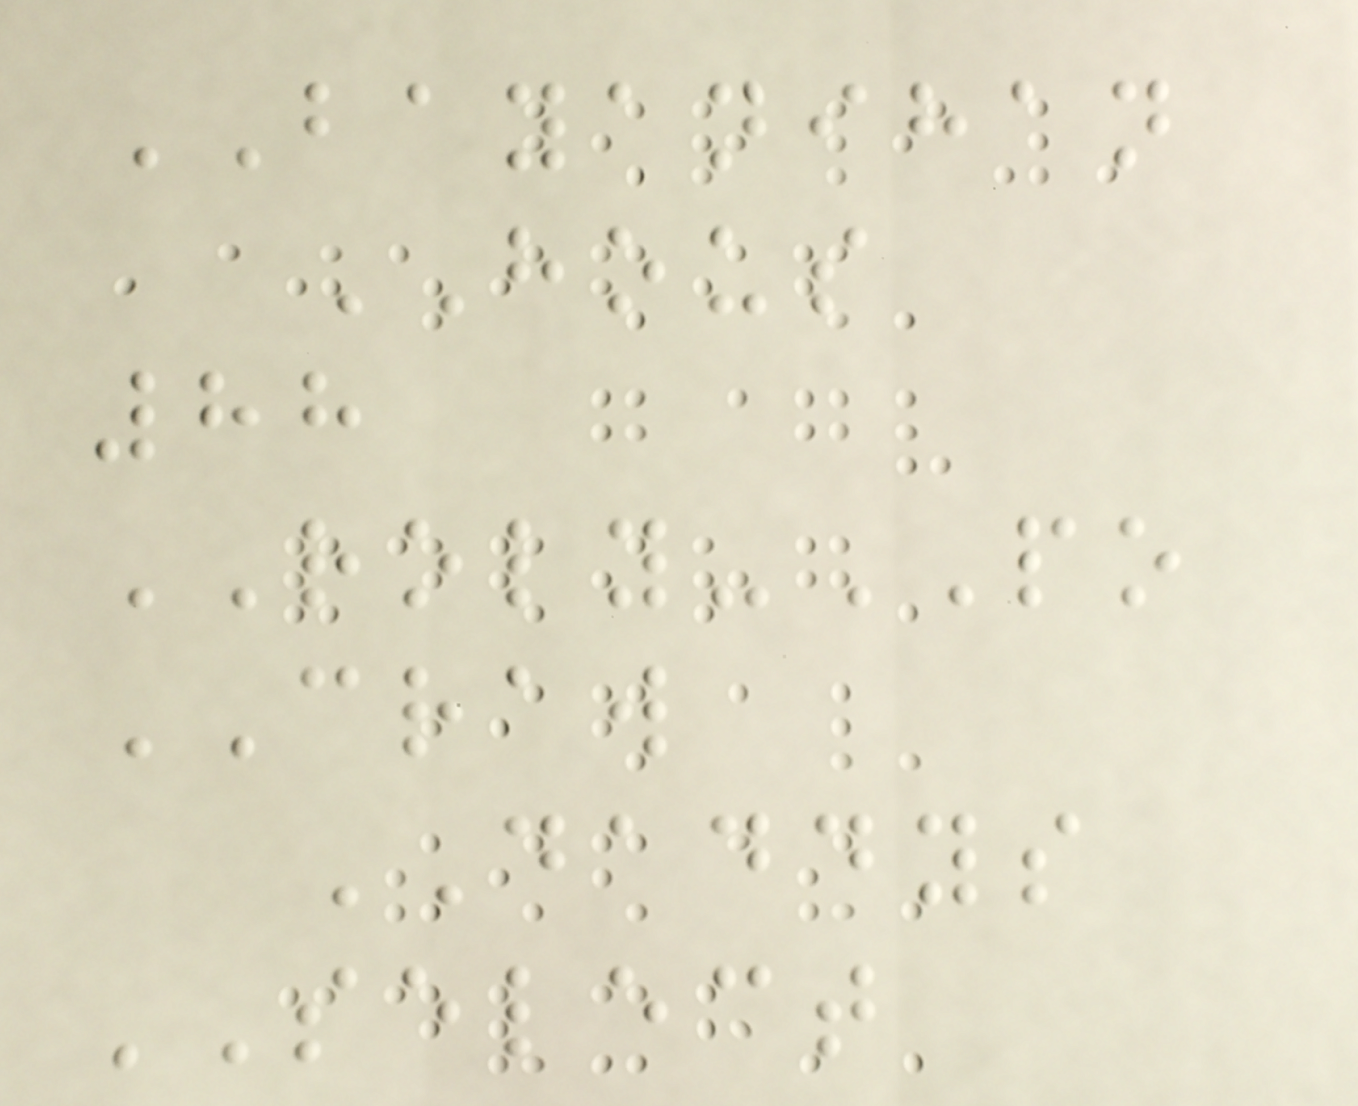BAYANIHAN
HOUS
88
ROLY-PO
CRAW
DADDYS
SELECT
